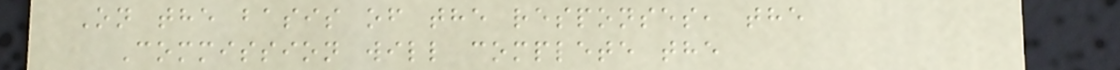On the basis of the responses, the
Commission will complete the
